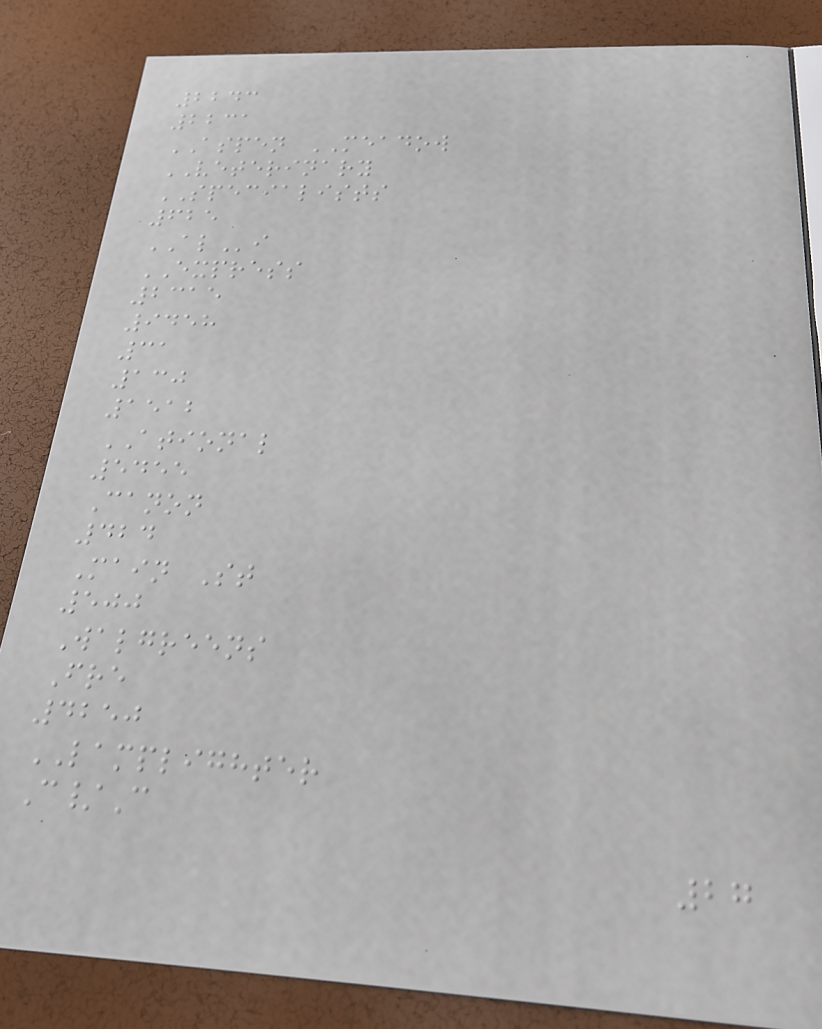2243
2231
ASPEN MEADOW
VETERINARY
SPECIALISTS
625
ALi
EXPRESS
2315
9458
31
130
1512
ATIONAL
5455
Canon
424
Main St
500
Walgreens
Fre
4250
LAMPLIGHTER
C/C
27
